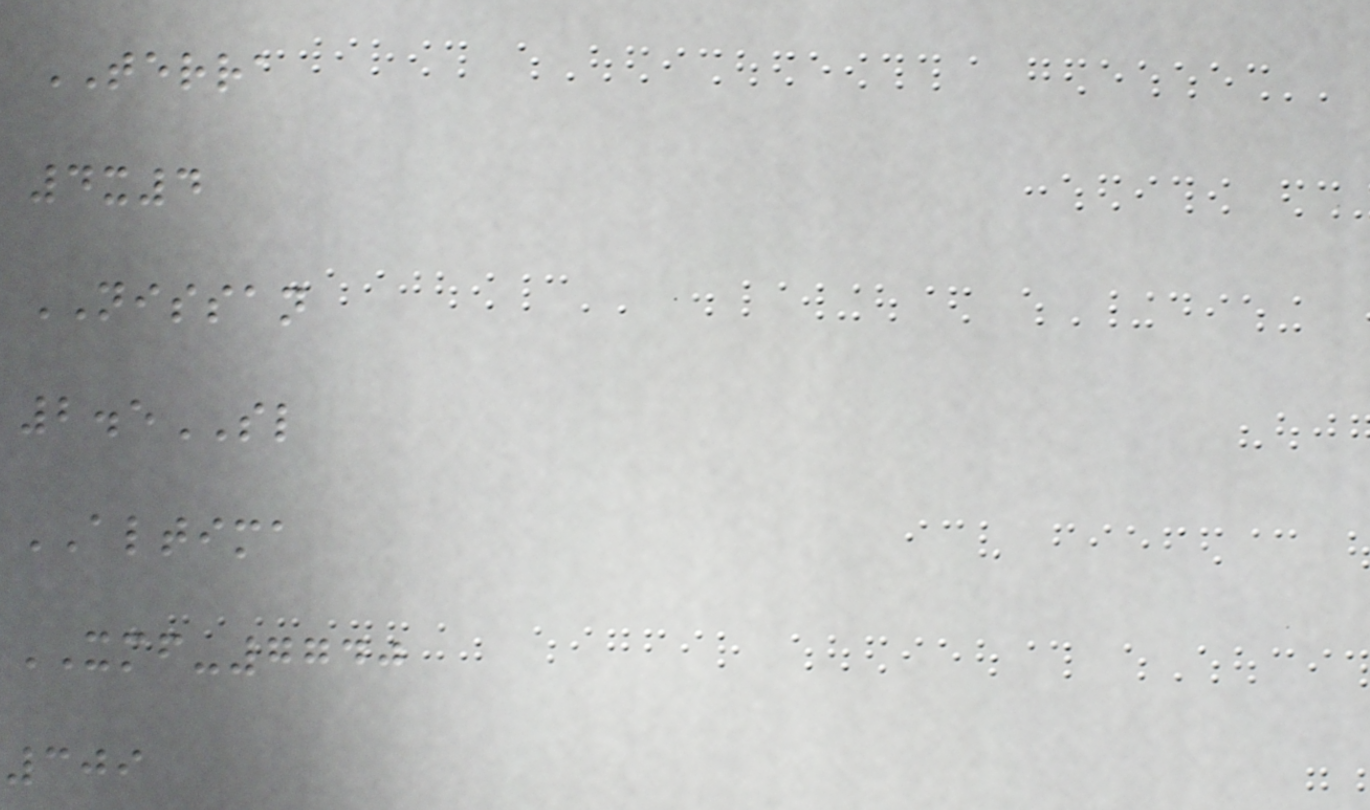TERRA
4x4
NISSAN
2.5SL
ALTIMA
XMF-7740
309
